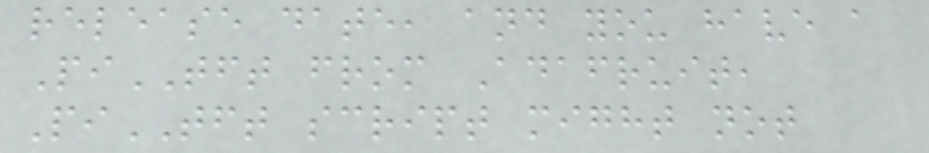release date, and you have a
PiTFT from Adafruit,
PiTFT script might not
